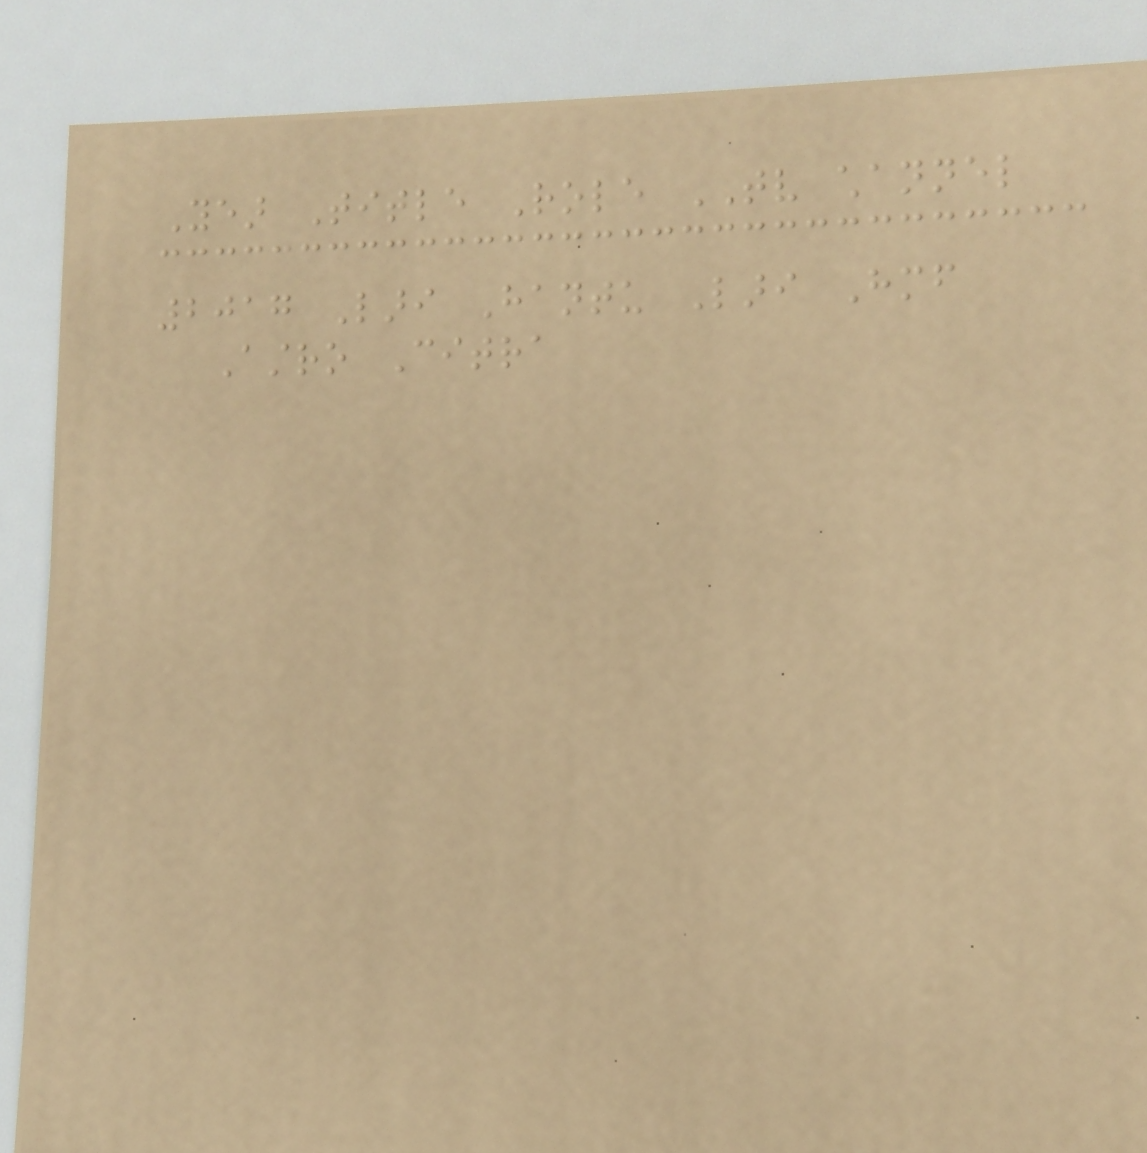Year Title Role TV channel
2017 Lari Hantu Lari Himself
Astro Citra
